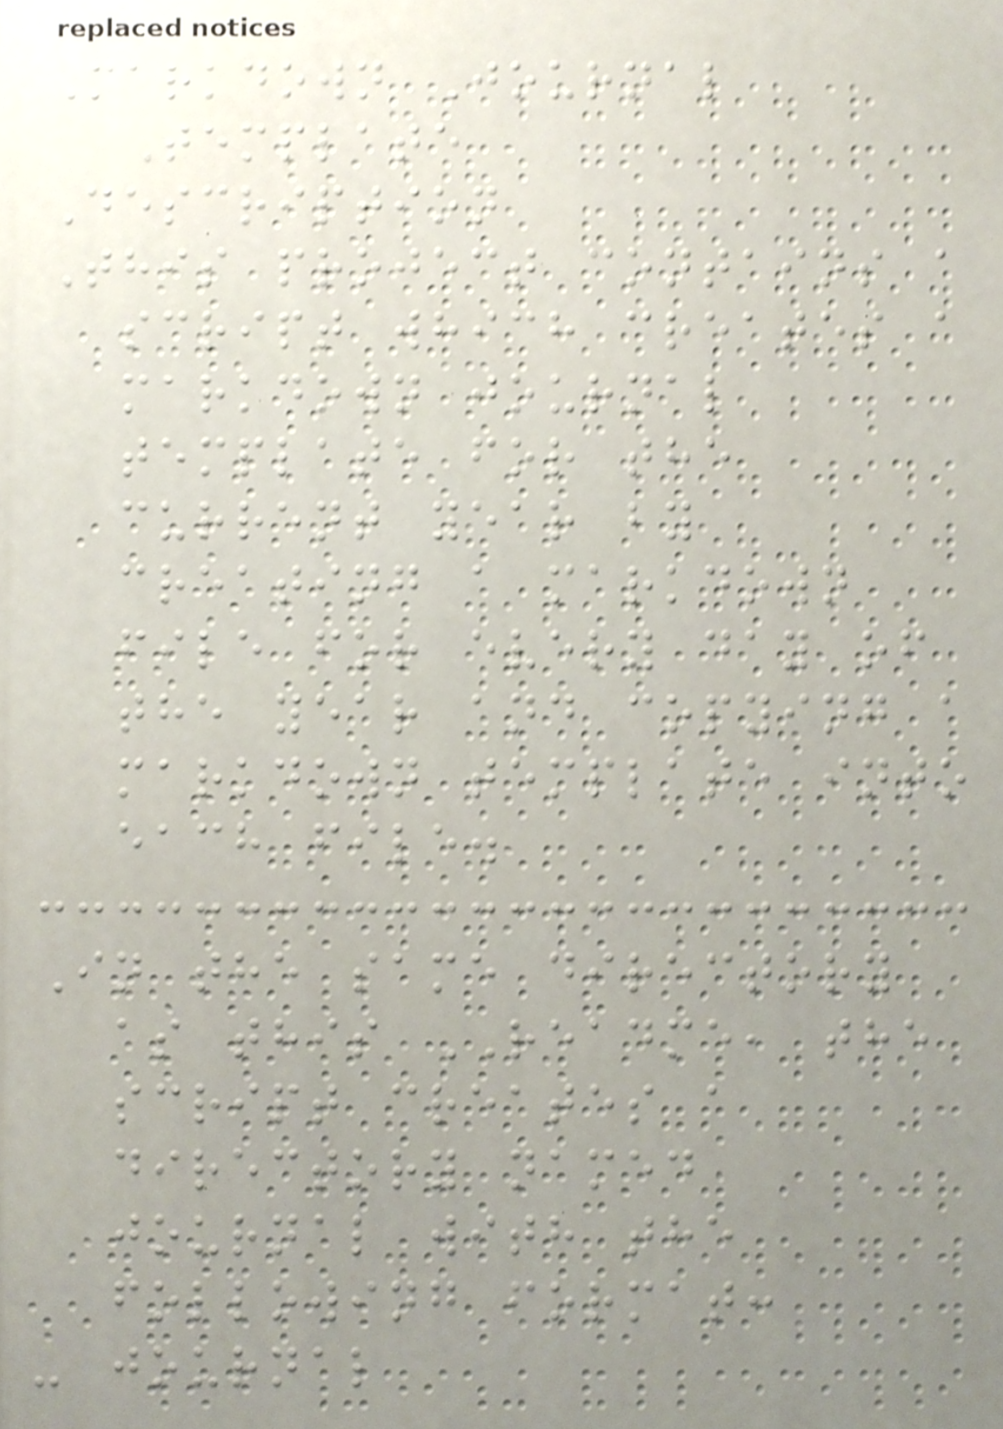Markdown Journal
Template
Description
This project contains a
script which creates a
markdown journal
template for the
current year by
creating a markdown
file for every day of
the year and copying a
markdown template into
each file.
In the same directory
as this README, the
script creates a
directory named
journal with the
following format:
- journal
